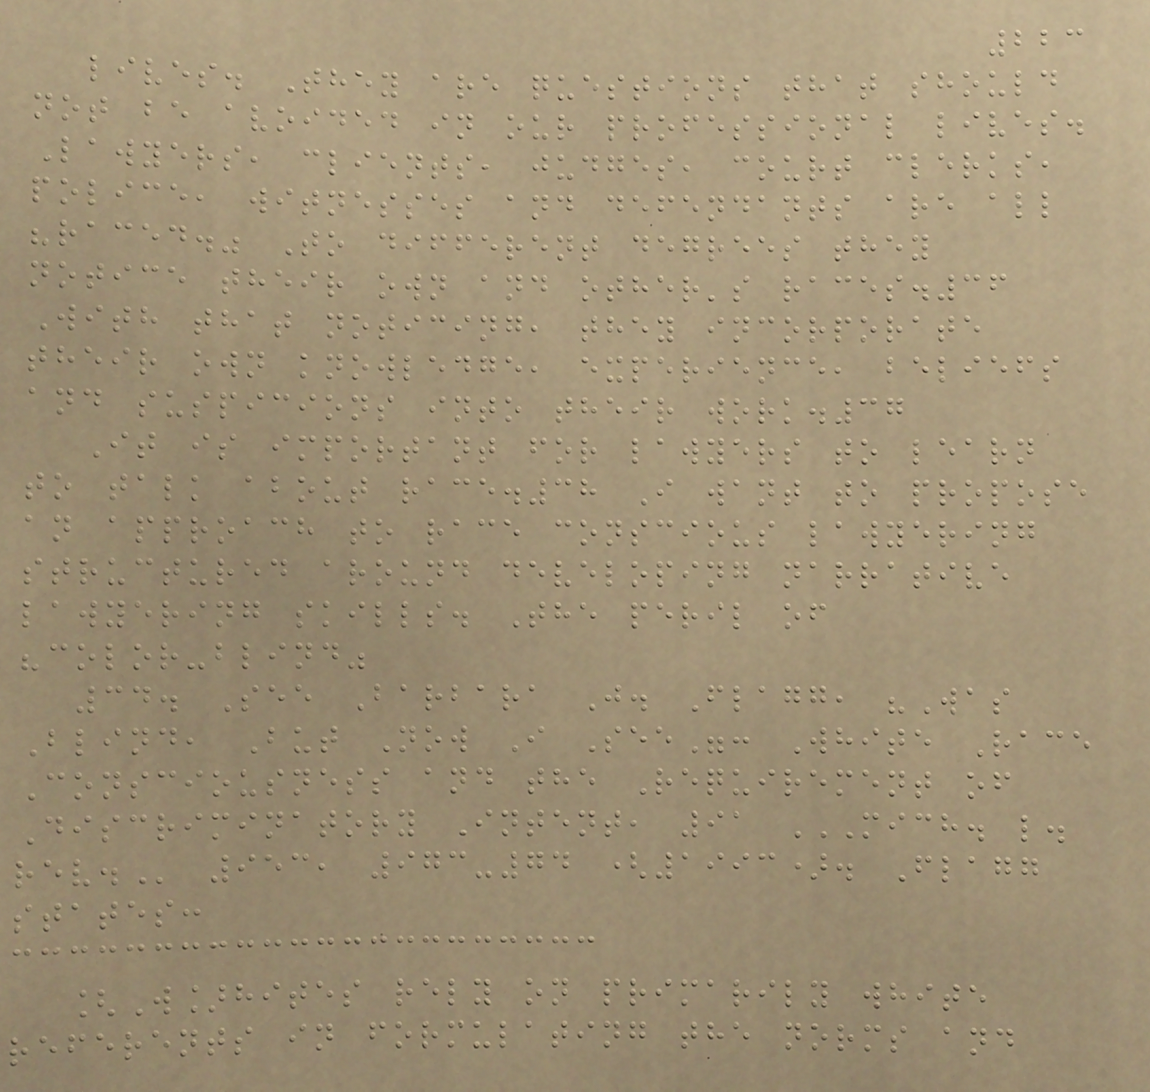223
lives. They are questions that should
not be avoided in our professional lives.
Lawyers, clients, judges, court clerks,
police, witnesses and defendants are all
"raced." To different degrees they
notice their own and other's races.36
With that noticing, they incorporate
their own knowledge, experience, beliefs
and suspicions into their work.37
It is important for lawyers to learn
to talk about race.38 I want to propose
an approach to race conscious lawyering
structured around developing narrative
lawyering skills. The peril of
"color-blind"
34. See Barbara J. Flagg, "Was
Blind, But Now I See": White Race
Consciousness and the Requirement of
Discriminatory Intent, 91 MICH. L.
REV. 953, 973-74 (1993). Flagg
states:
[W]hites rely on primarily white
referents in formulating the norms and
